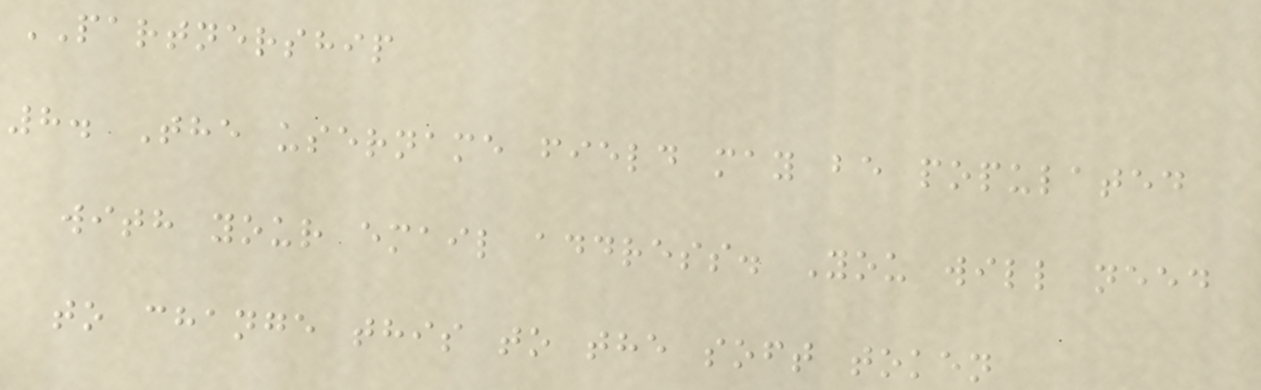PARTNERSHIP
8. The username field may be populated
with your email address. You will need
to change this to the soft token
